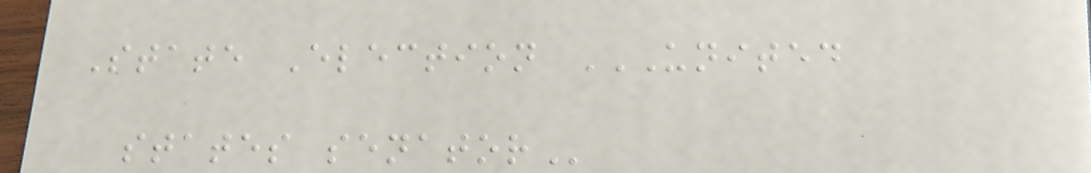State Election UNITED
STATES SENATOR
